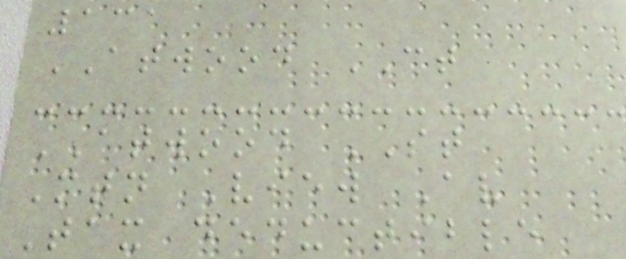131
ATWOOD CT
ATWOOD ST
Mtn View Av
Tax deductible
